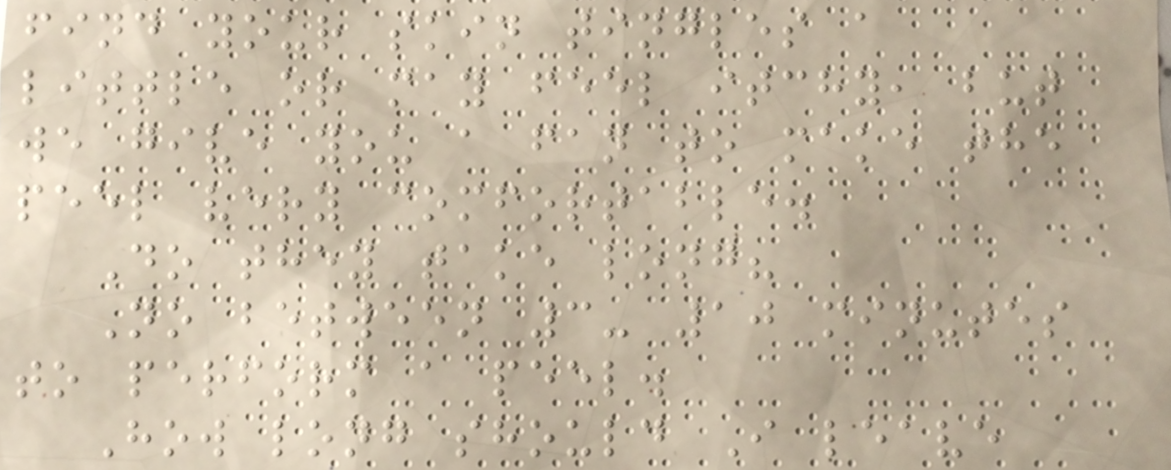find your skin tingles a
little or may feel itchy, but
we give you a fan to make the
peel very comfortable.
Do they take long?
No between 3- 10 minutes
to perform a peel.
How long should I leave
